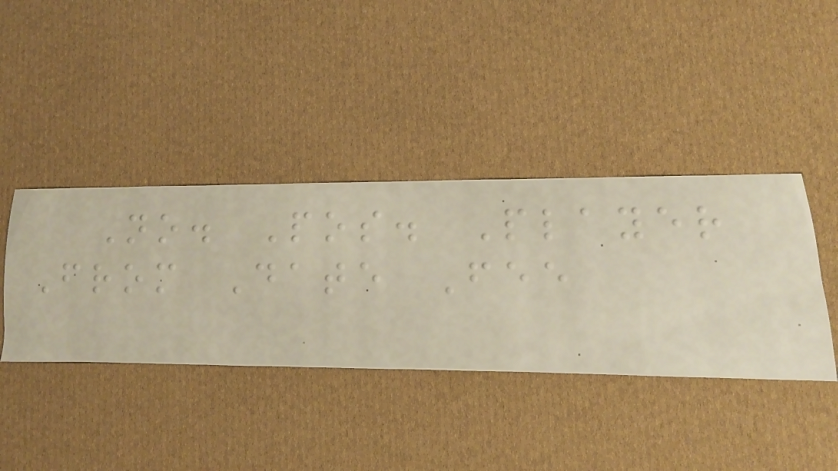No. Pos. Player
From Date Fee
